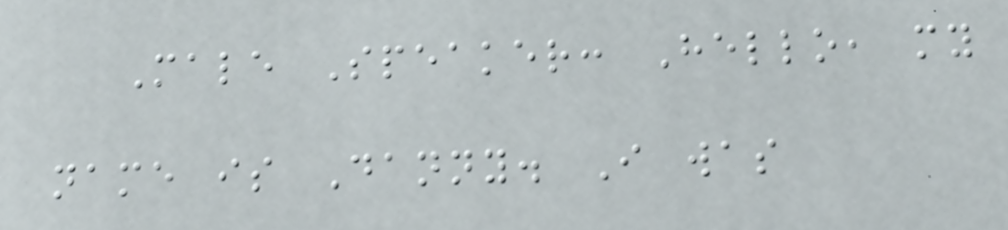Male Speaker: Hello, my
name is Danny. I was
